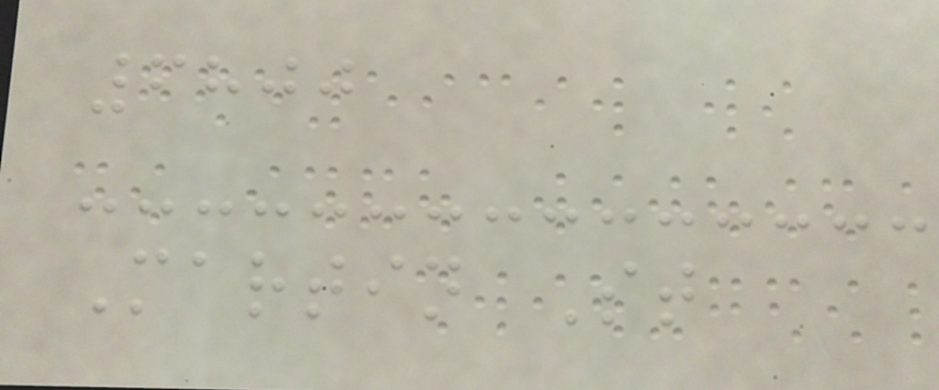6800
Martin St
